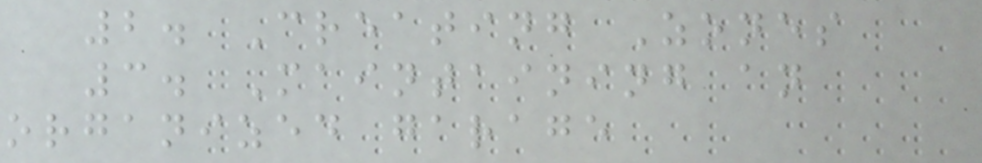2. Creating Zones
3. Maintaining an
organized garage
